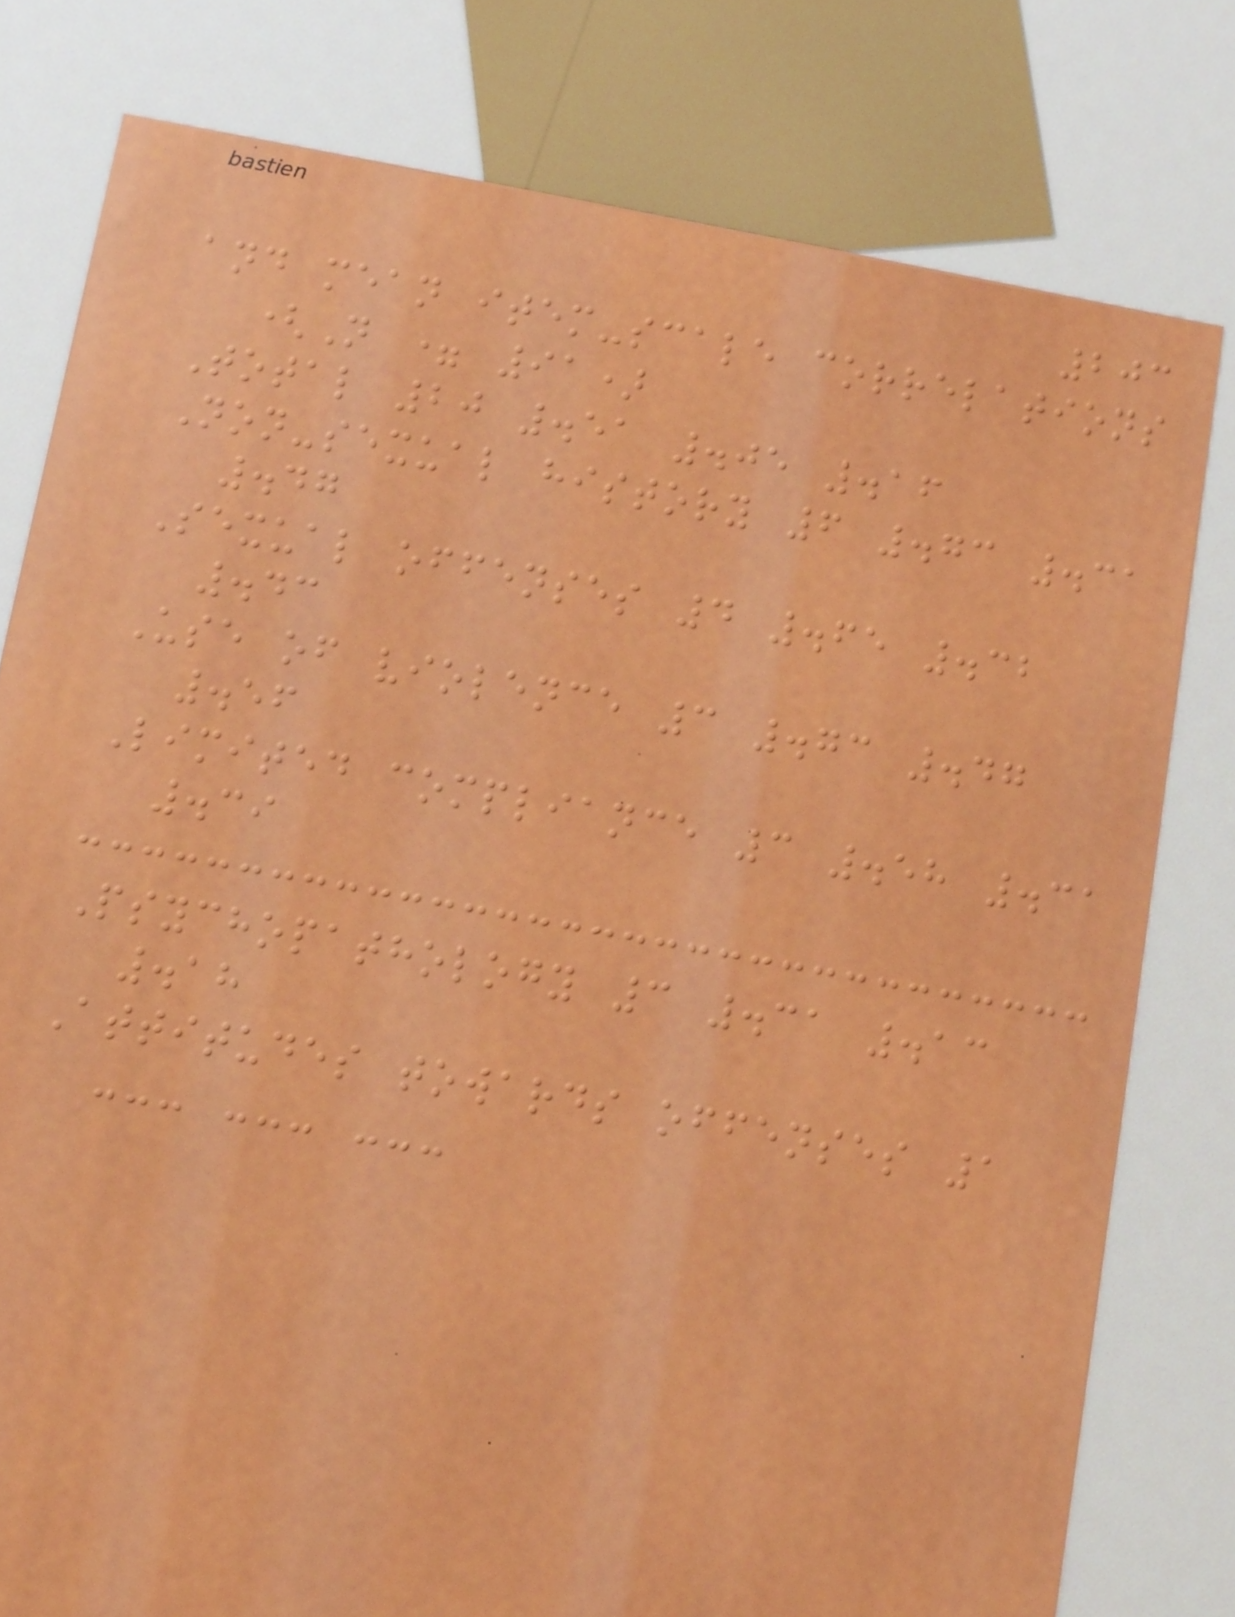203
and mean item-scale correlations
(N = 91)
Total 20 .51 .05 .16
Non-sexual history 6 .73 .31
.47
Sexual offenses 4 .65 .32
.43
Use of violence 3 .73 .47
.56
Limited compliance 3 .58 .31
.39
Psychopathology 3 .31 .13
.18
Attitudes towards offenses 1
--- --- ---
